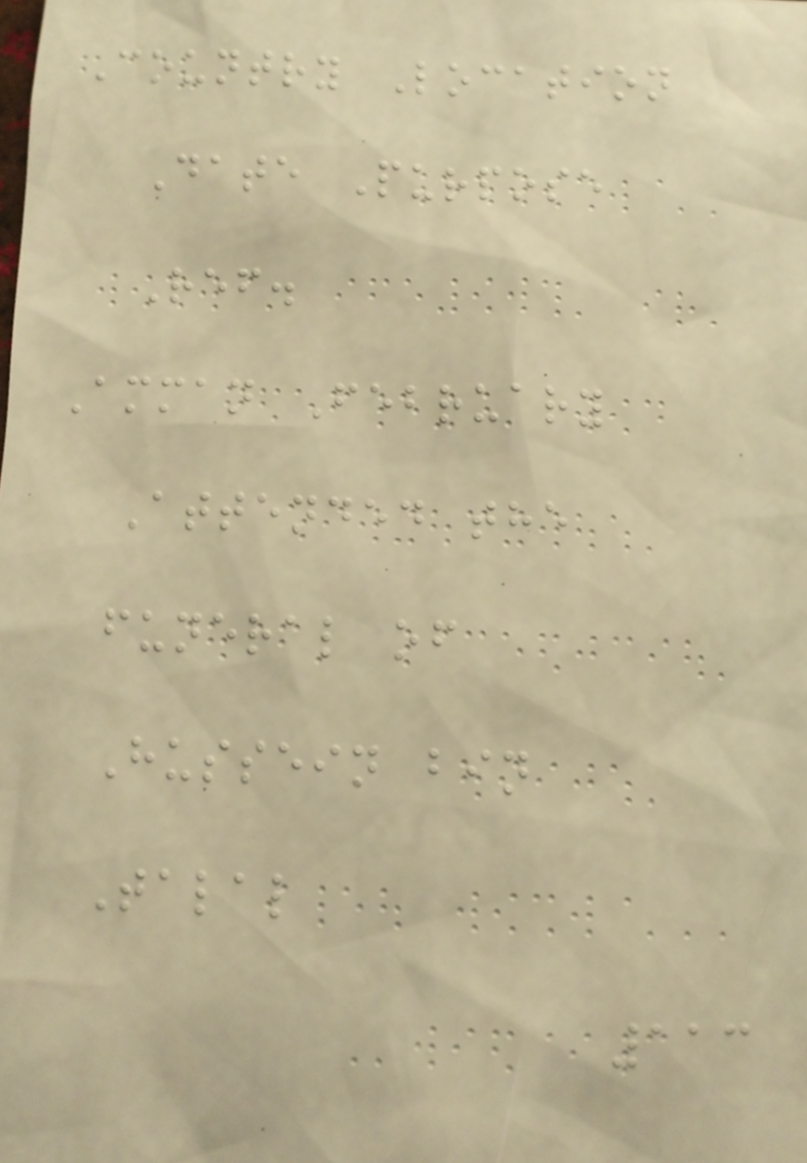Country Location
Date Purpose
Ref.
Amman February
Attended the
funeral of
Hussein bin
Talal
113
